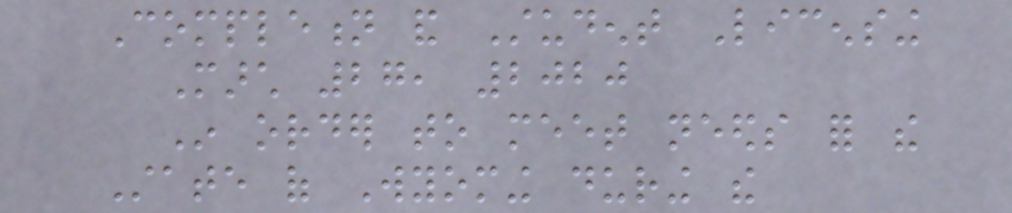Completion and Student Licensing
March 27, 2020
In order to meet needs for the
State of Wyoming during the
